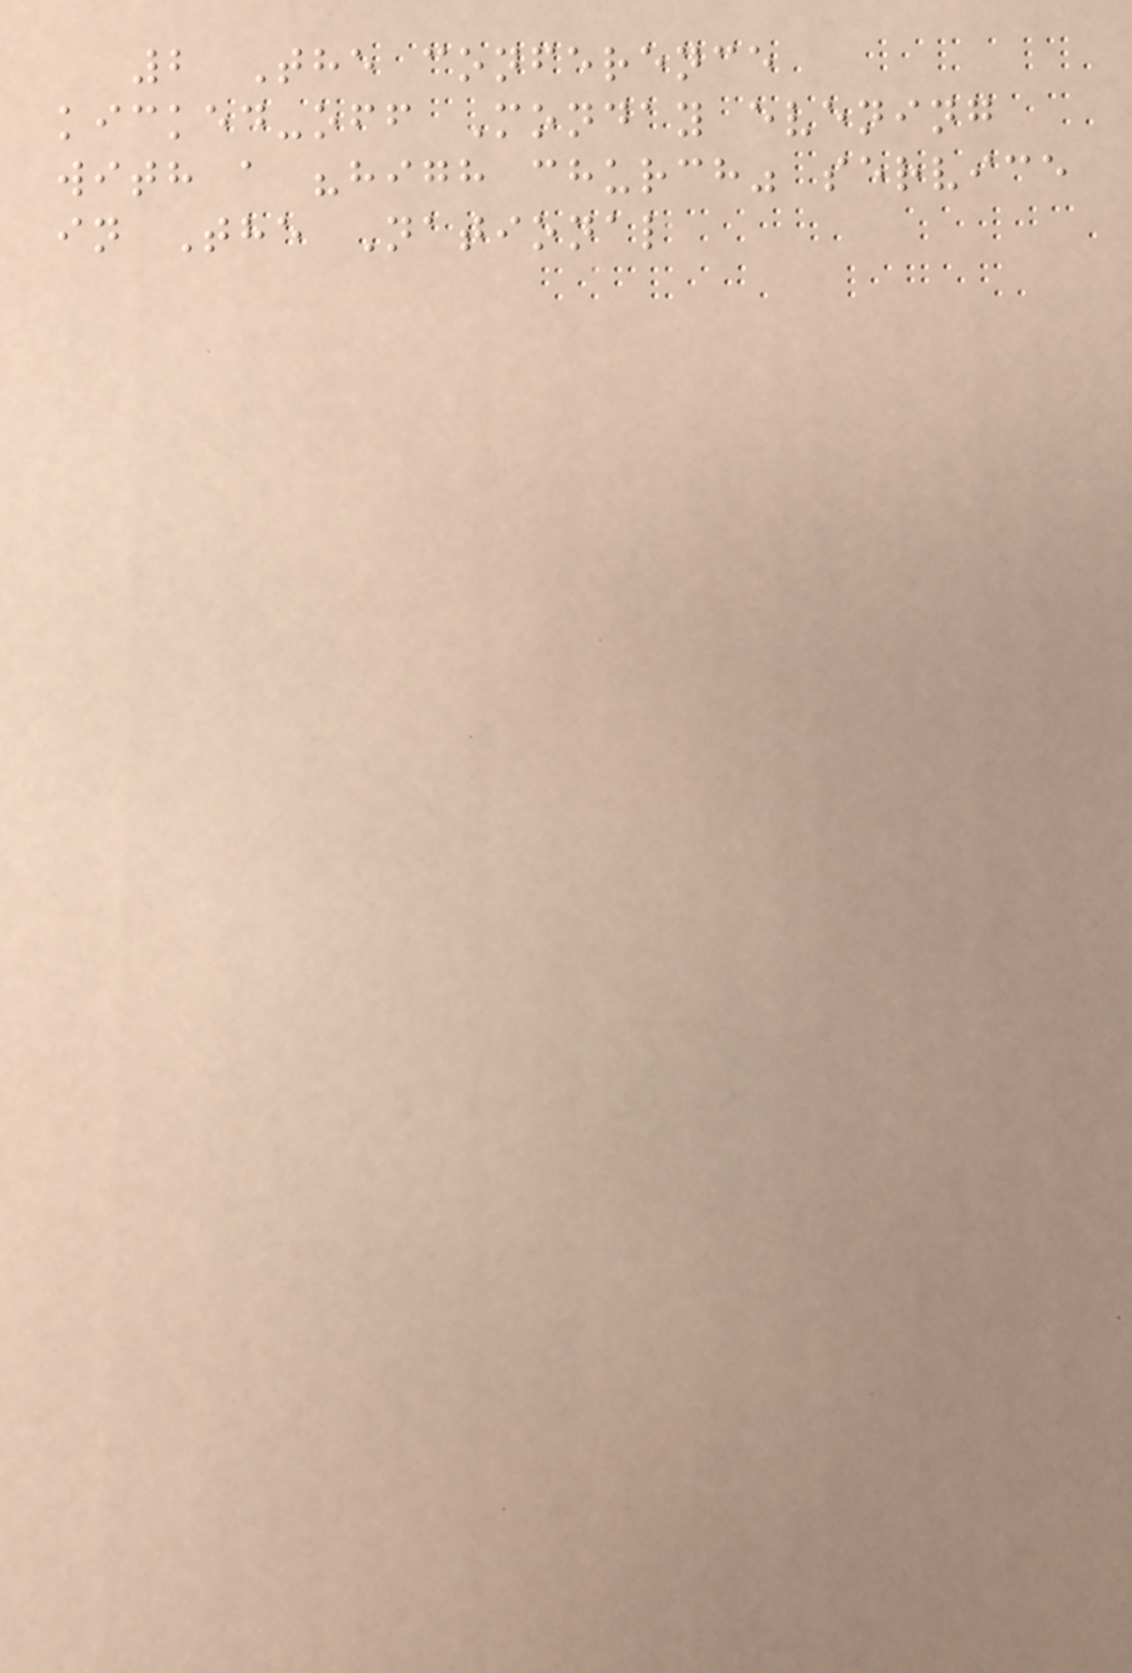2 The conference
kicked-off Monday evening
with a "high church" service
in The National
